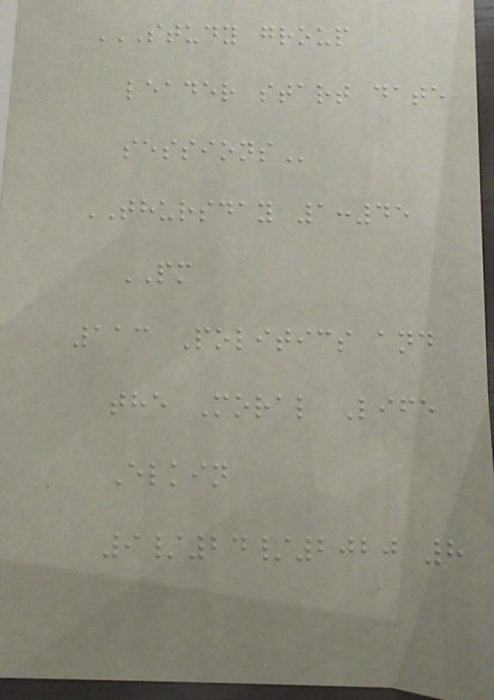STUDY GROUP
LEADER START DATE
SESSIONS
THURSDAY 1:45
PM
113 Politics and
the Moral Life
Elkin
9/24/2020 8
